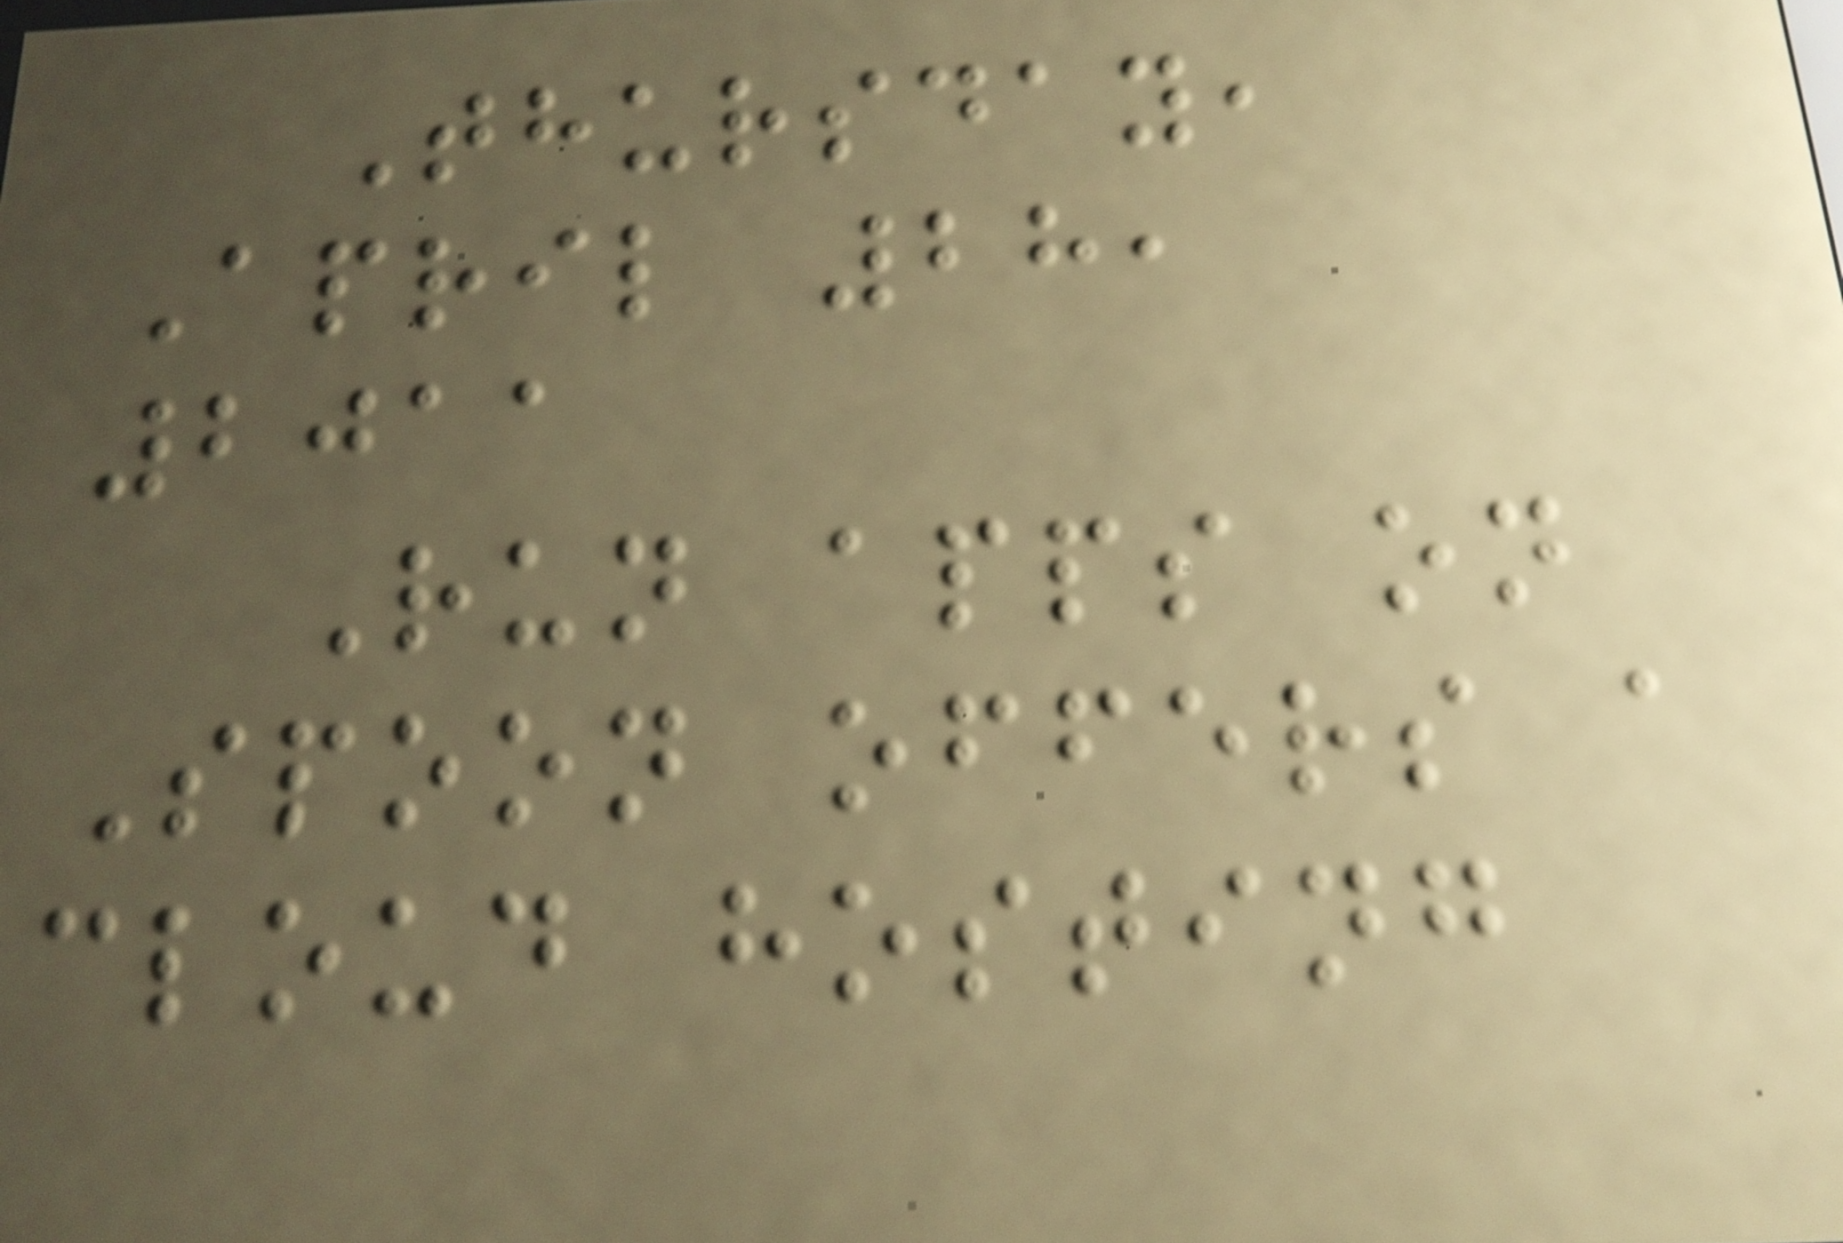Thursday,
April 28,
2011
Run apps on
Spoon offers a
cloud hosting
